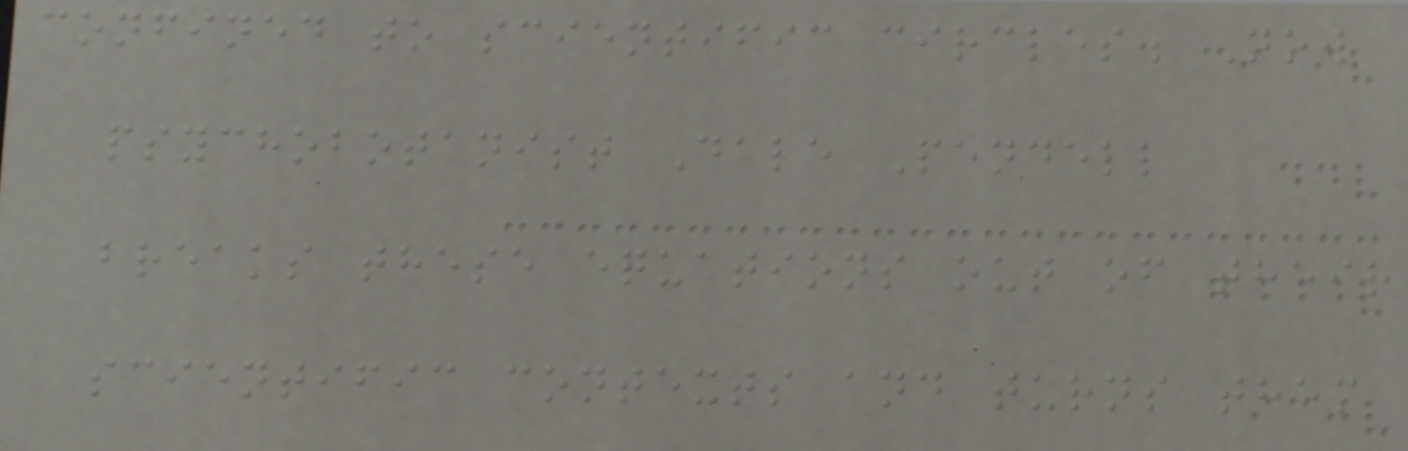confined to scientific circles. Now
psychobotanist Dale Pendell
breaks these equations out of their
scientific contexts and turns them
